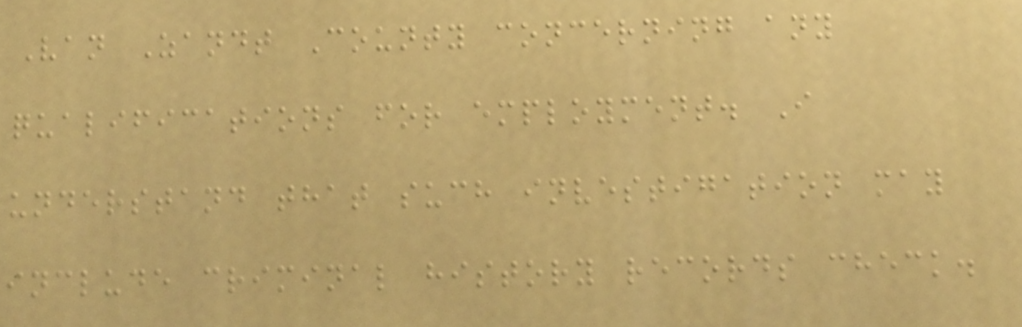Van Zandt County concerning any
qualifications for employment. I
understand that such investigation may
include criminal history records check.
